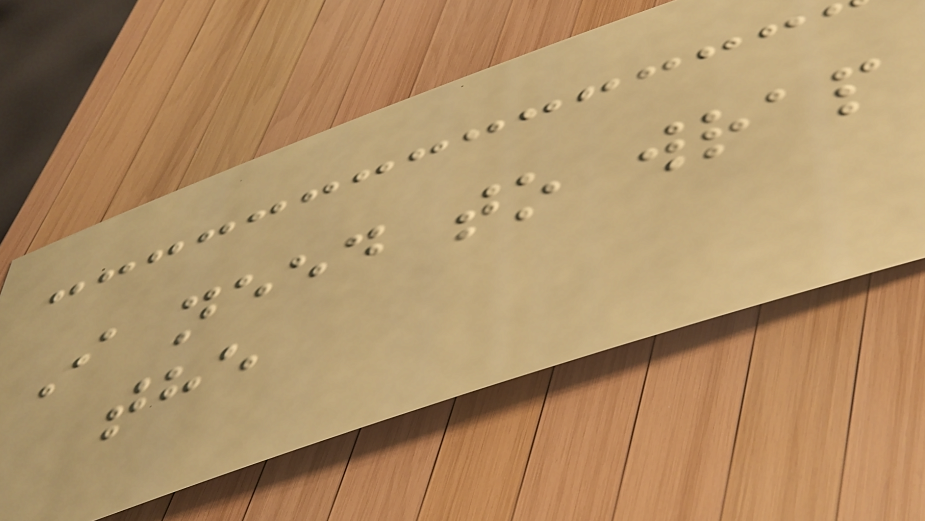I need to wrap
the
